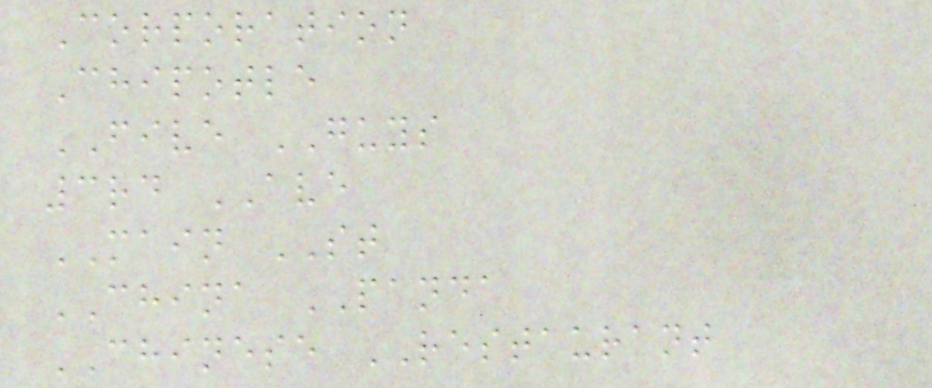Corporation
Chipotle
FIVE GUYS
3rd AVE
MAIN ST
CHINA PANDA
CHINESE RESTAURANT
